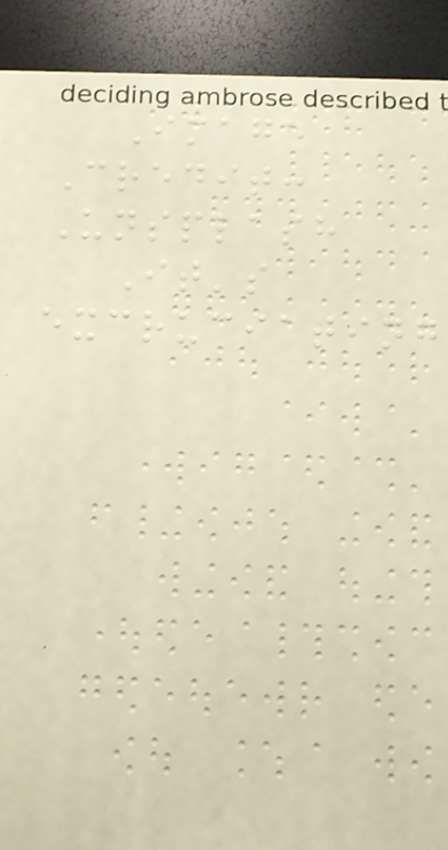Image
Credit:
Unsplash
It's
excruciating
